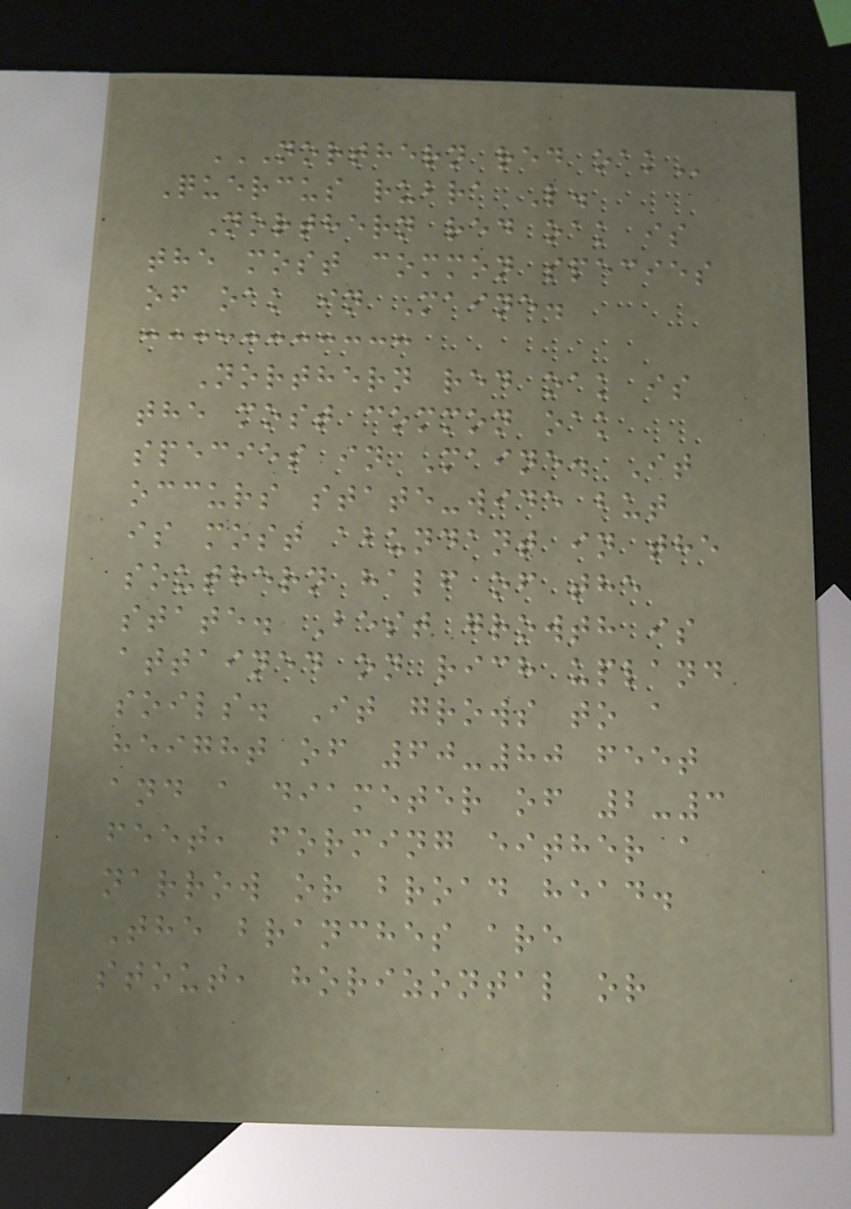NORTHERN RED OAK
Quercus rubra L.
Northern red oak is
the most common species
of oak in Maine.
Northern red oak is
the most common oak
species in Maine. It
occurs state-wide but
is most abundant in the
southern half of the
state. Best growth is
attained on rich upland
soils. It grows to a
height of 60-80 feet
and a diameter of 2-3
feet, forming either a
narrow or broad head.
The branches are
stout, horizontal or
